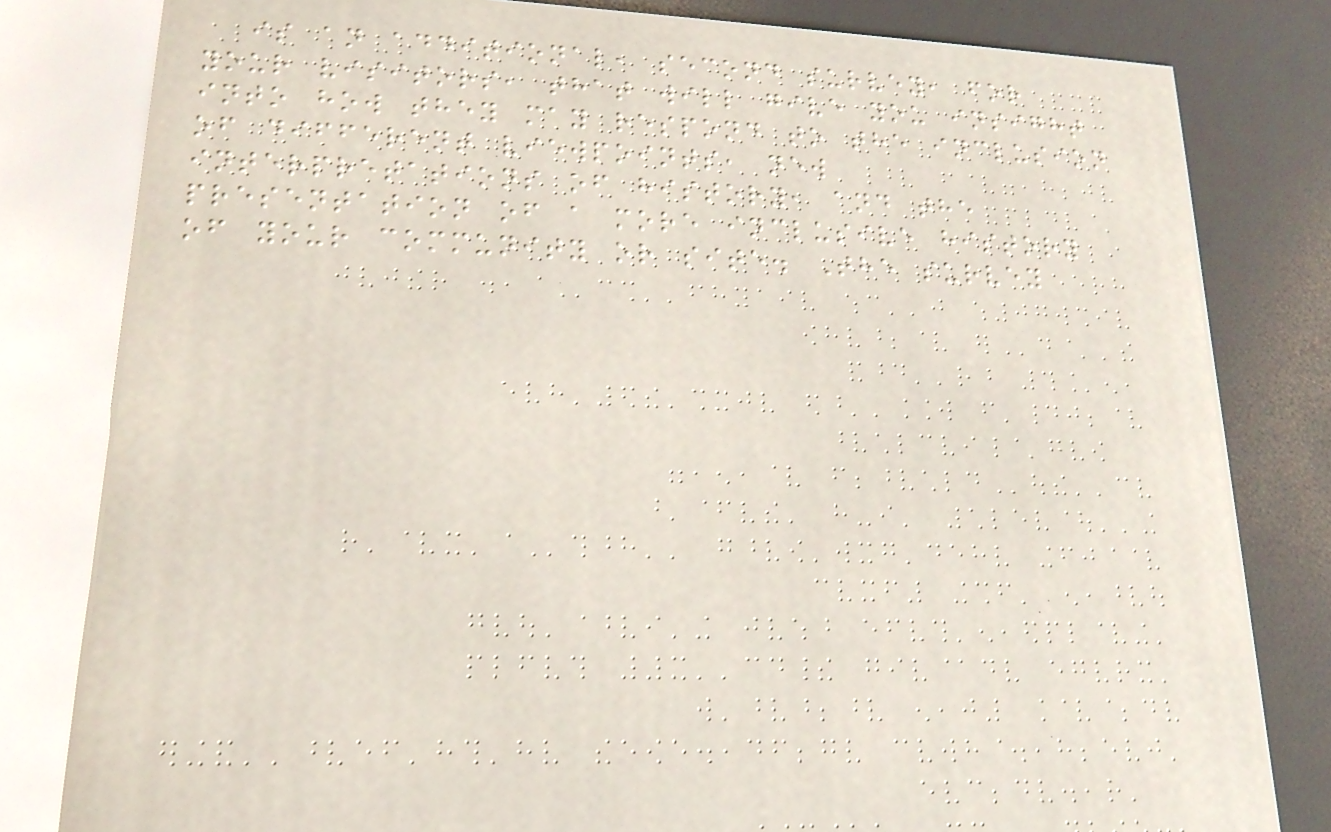is an additional, second survey, for
your visitors, that will give you insight
into how they may respond to the inclusion
of different viewpoints, new
interpretations of history, and the
presentation of a more inclusive history
of your community or site. The survey
